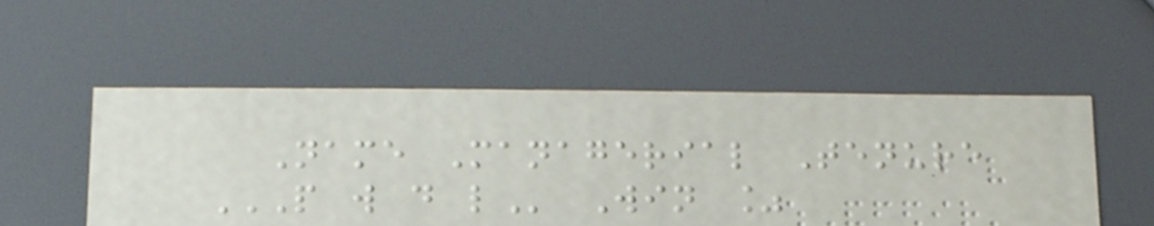Name Managerial Tenure
P W D L Win %
